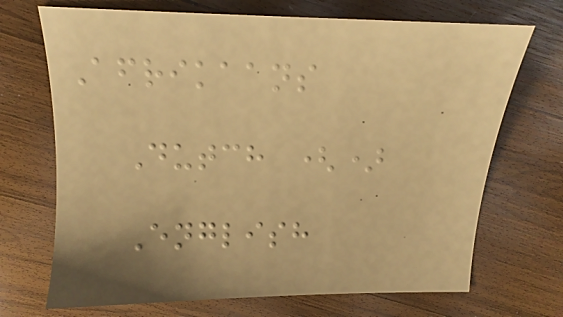Afrikaans
Dutch ()
English
